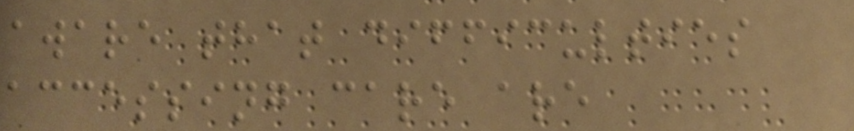aware that difficulties
accessing care are
